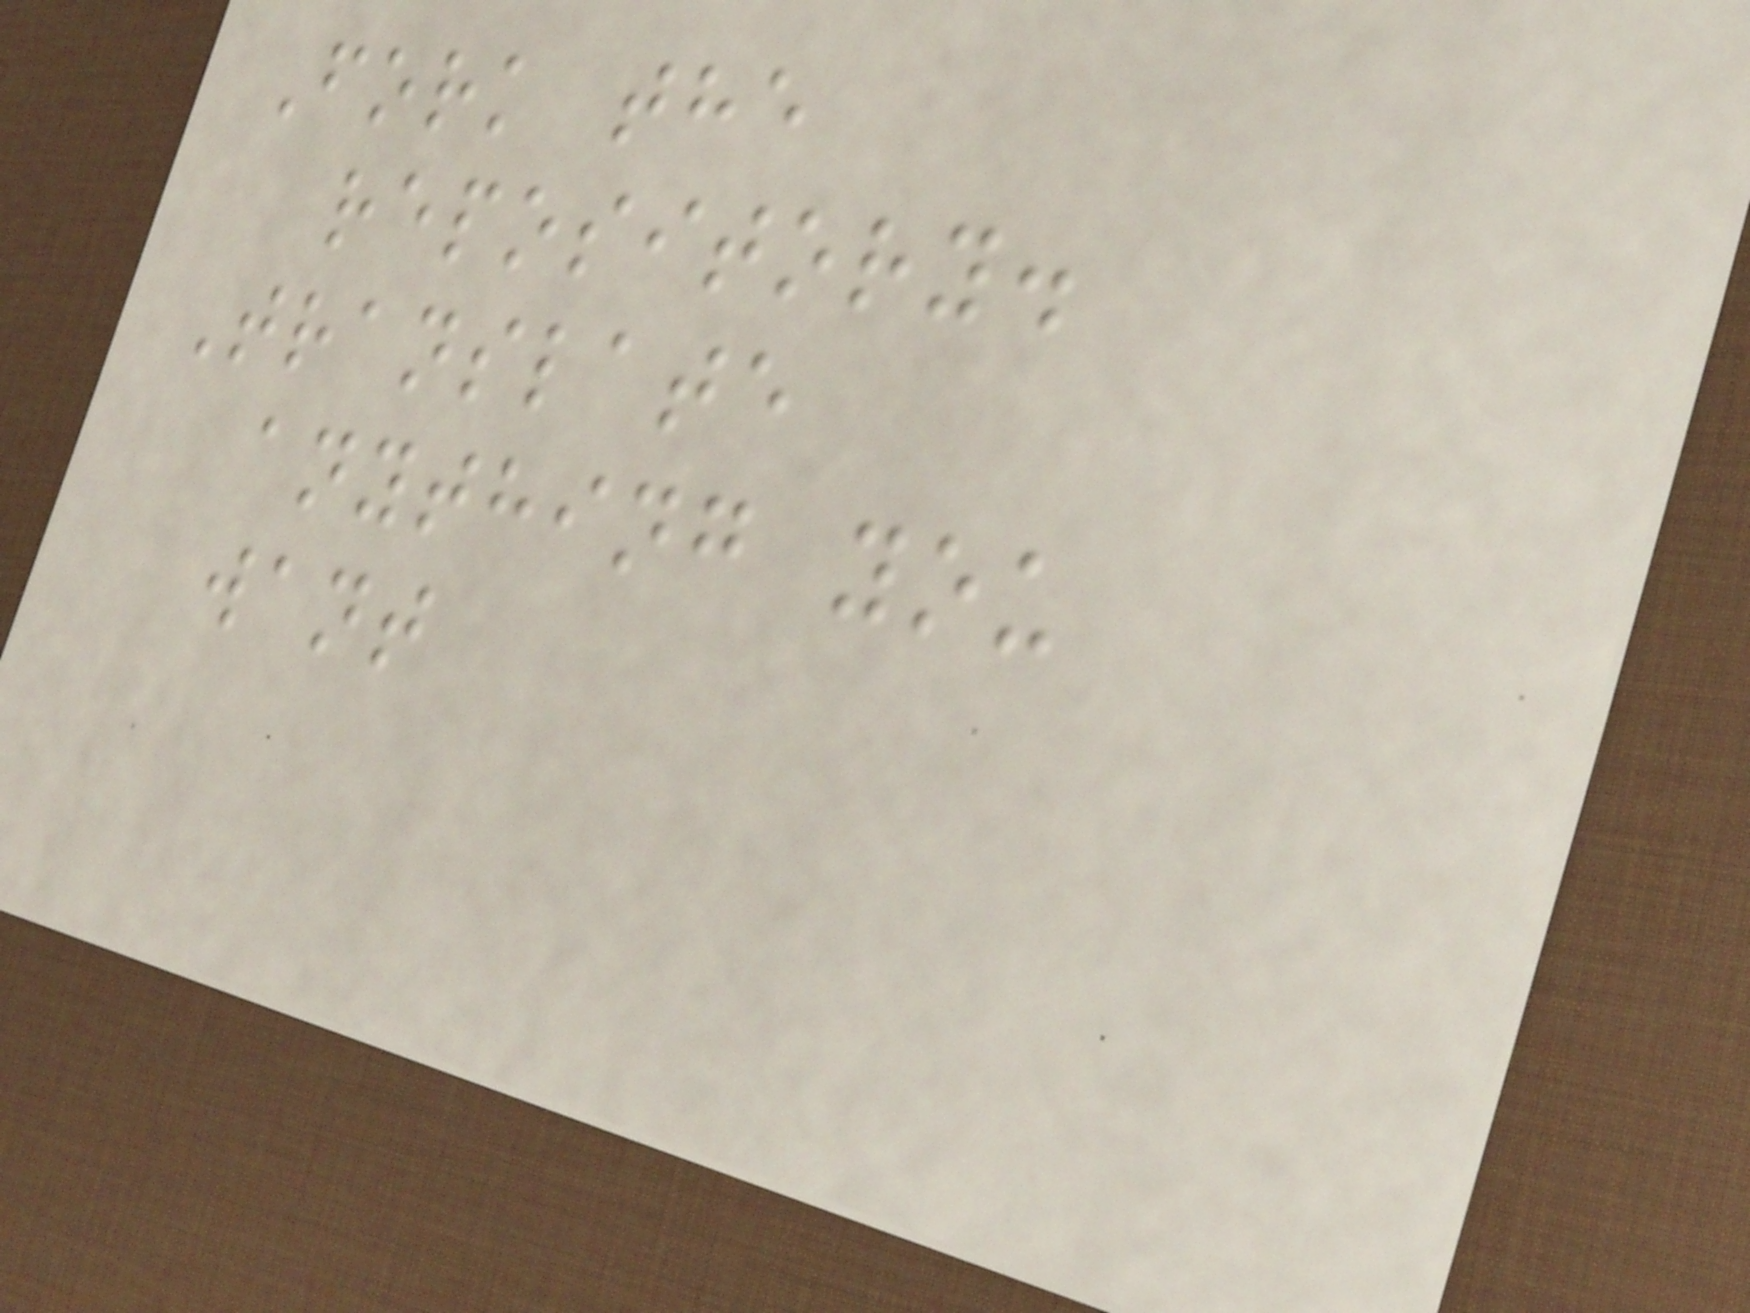Fork the
repository.
Translate
anything you
want
